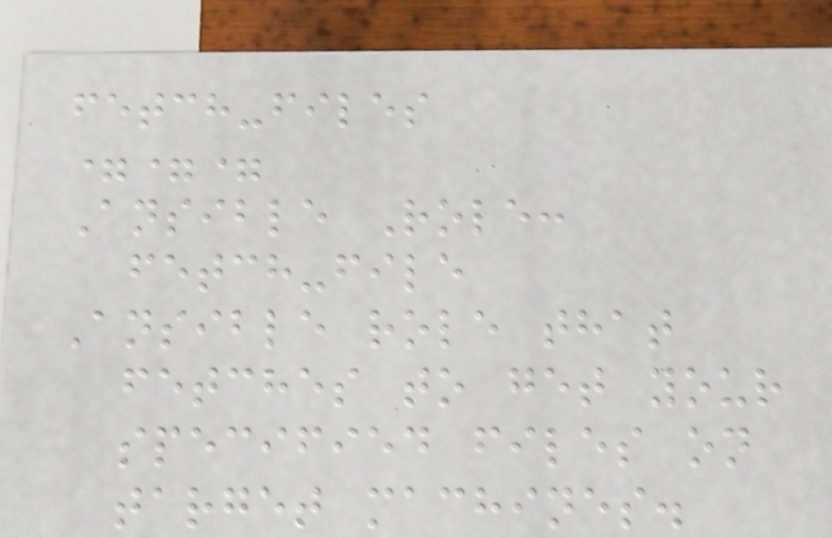fetch-files
===
Ansible Role:
fetch-file
Ansible role that
fetches to get your
specified files on
target machines.
